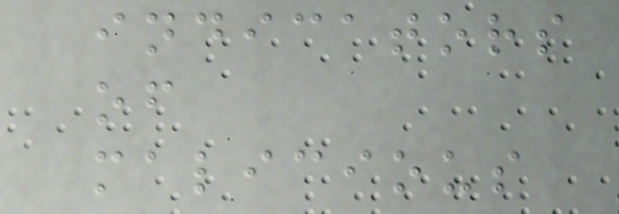indicators
of
malicious
